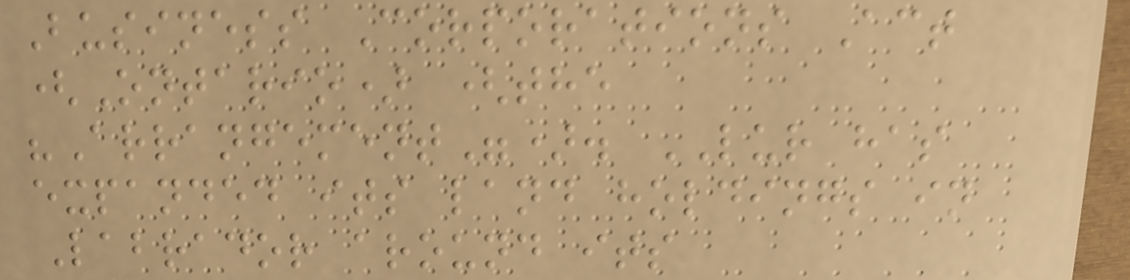Business Corporations Act
(Ontario) (the
"Arrangement"). LUR has
expanded its land holdings in
Labrador around its
